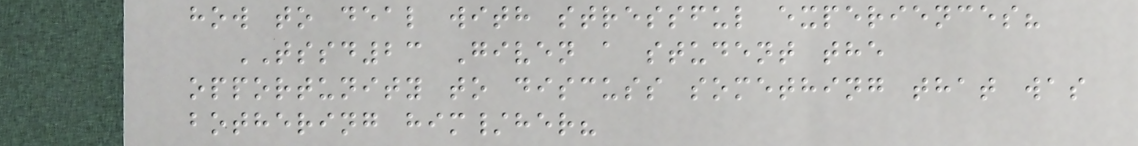how to deal with stressful experiences?
TSSD23 Given a student the
opportunity to discuss something that was
bothering him/her?
